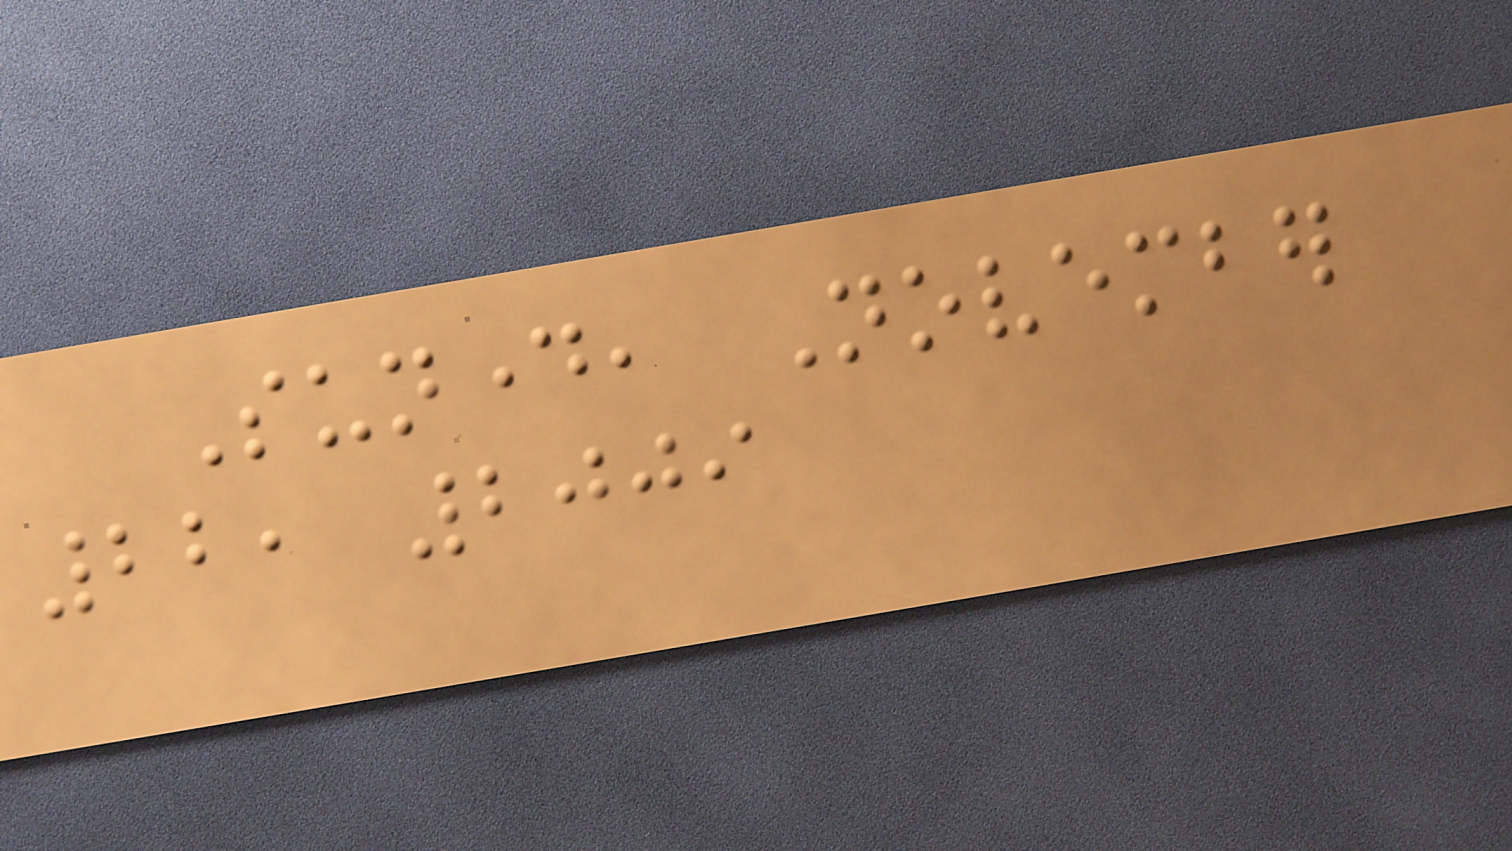Sunday, November
22, 2009
